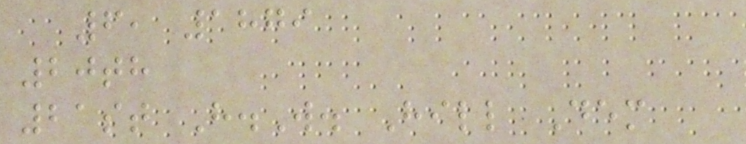6, 1879
20th
21st H.W. Hill Dem
